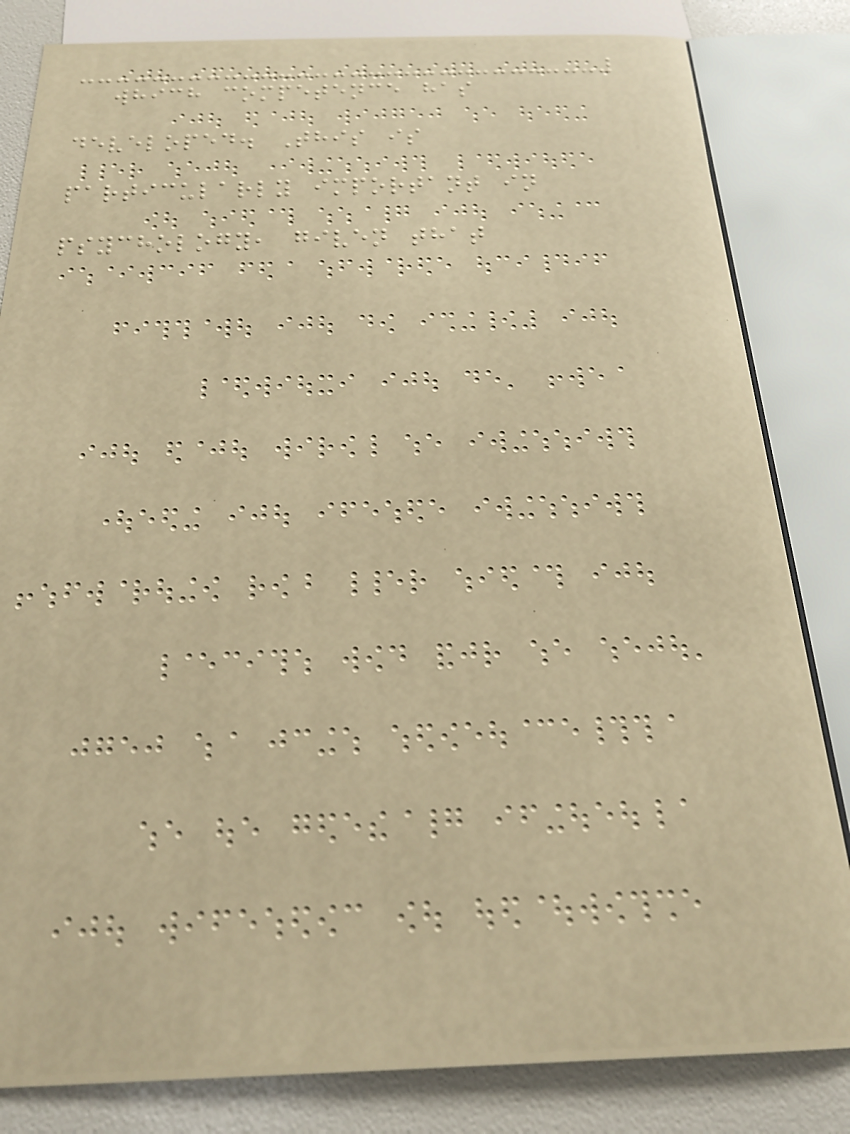which competence has
developed. This is
particularly important in
psychology, given that
